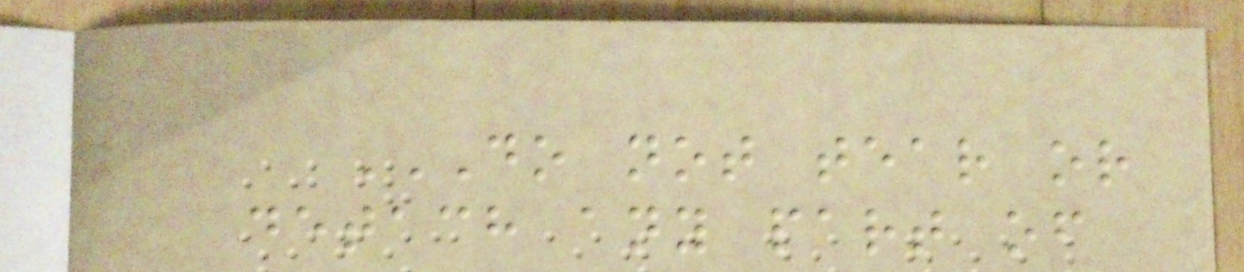DO NOT TEAR OR
DETACH ANY PART OF
